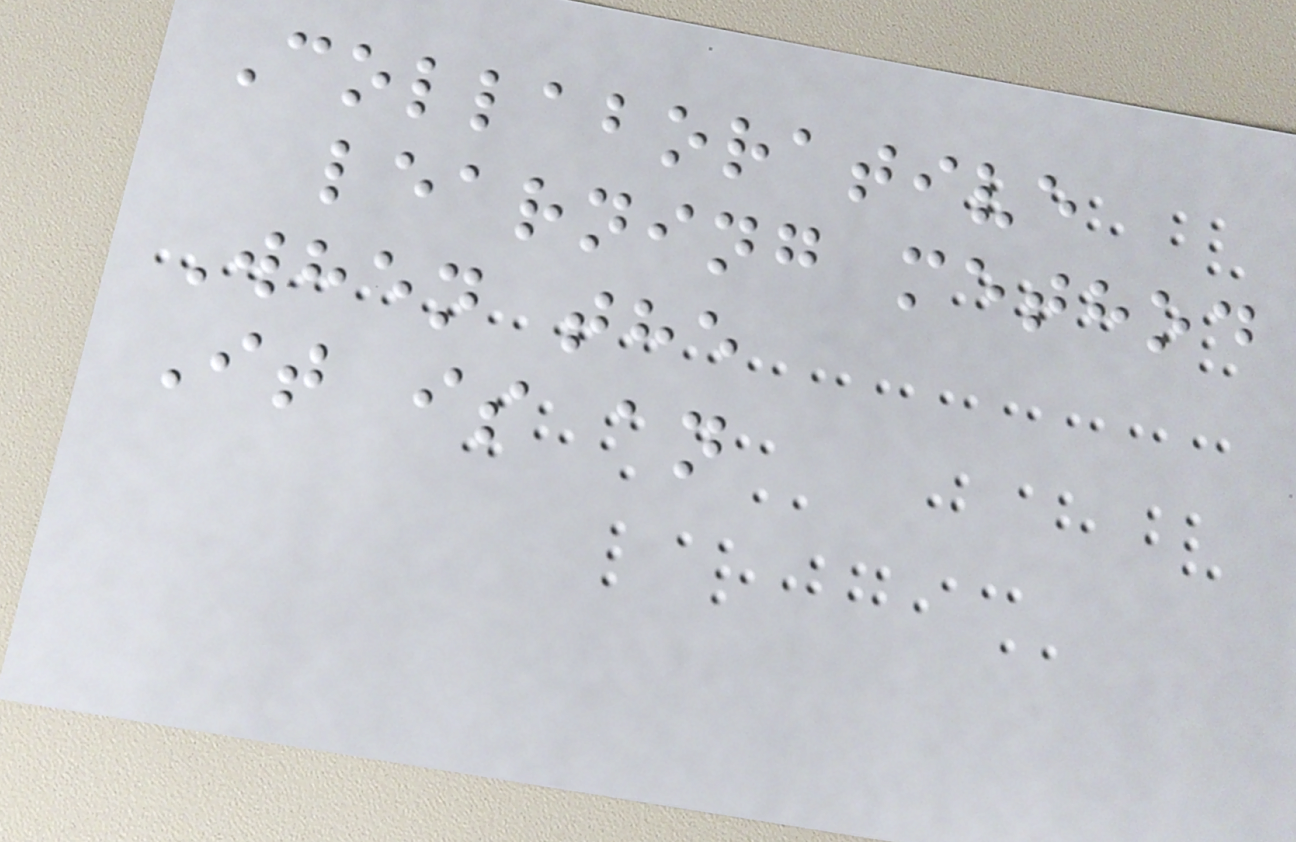Collaborative
learning method
When the
It is an
